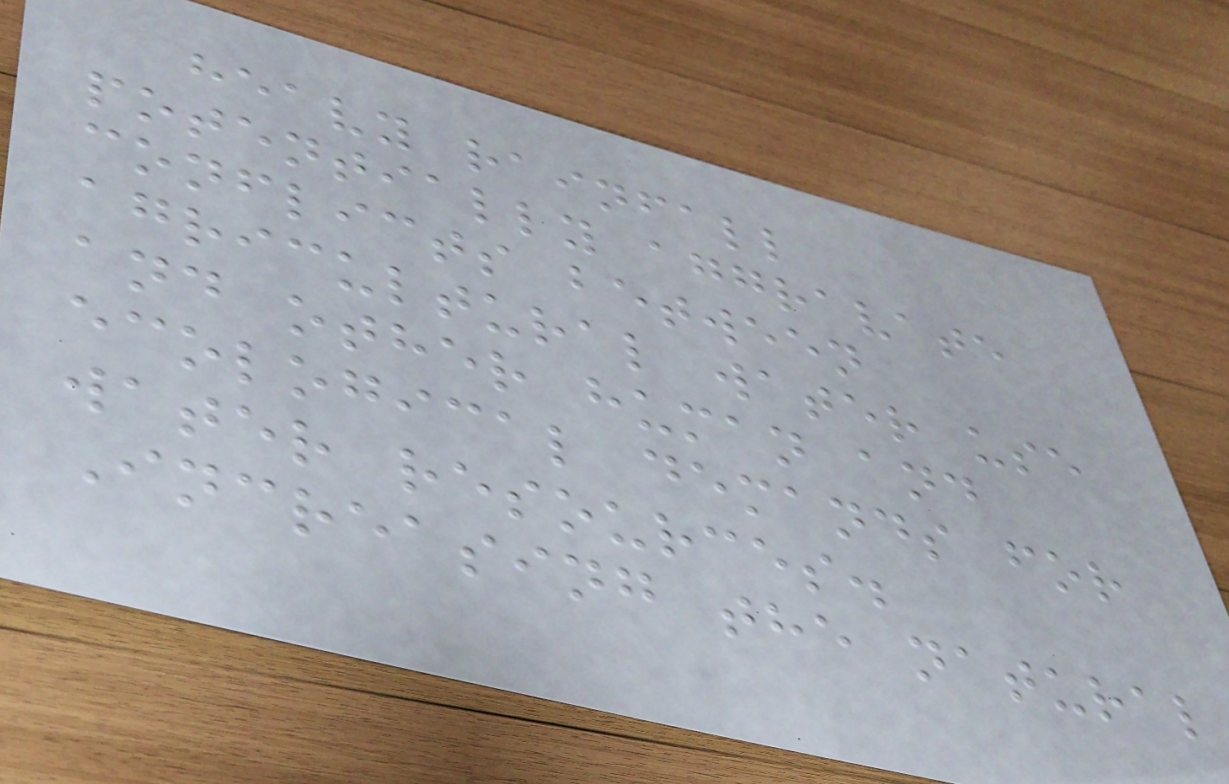heavy rainfall
potentially aggravate
conflicts between
agricultural water use
and other human and
ecological demands for
water resources.
Increasing the natural
